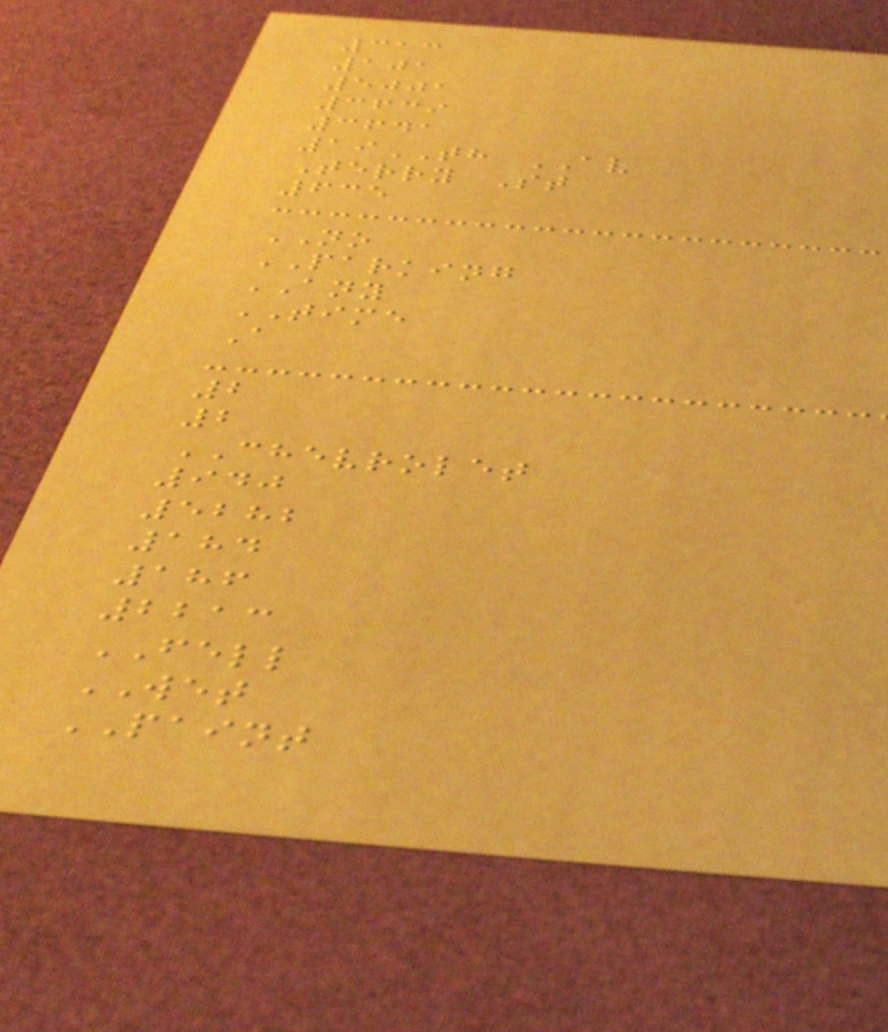313
101
5001
3639
3641
19TH AV
Terry St
635
NO
PARKING
ANY
TIME
A
2
2
CHEVROLET
940
5282
184
186
2213
FELL
WET
PAINT
